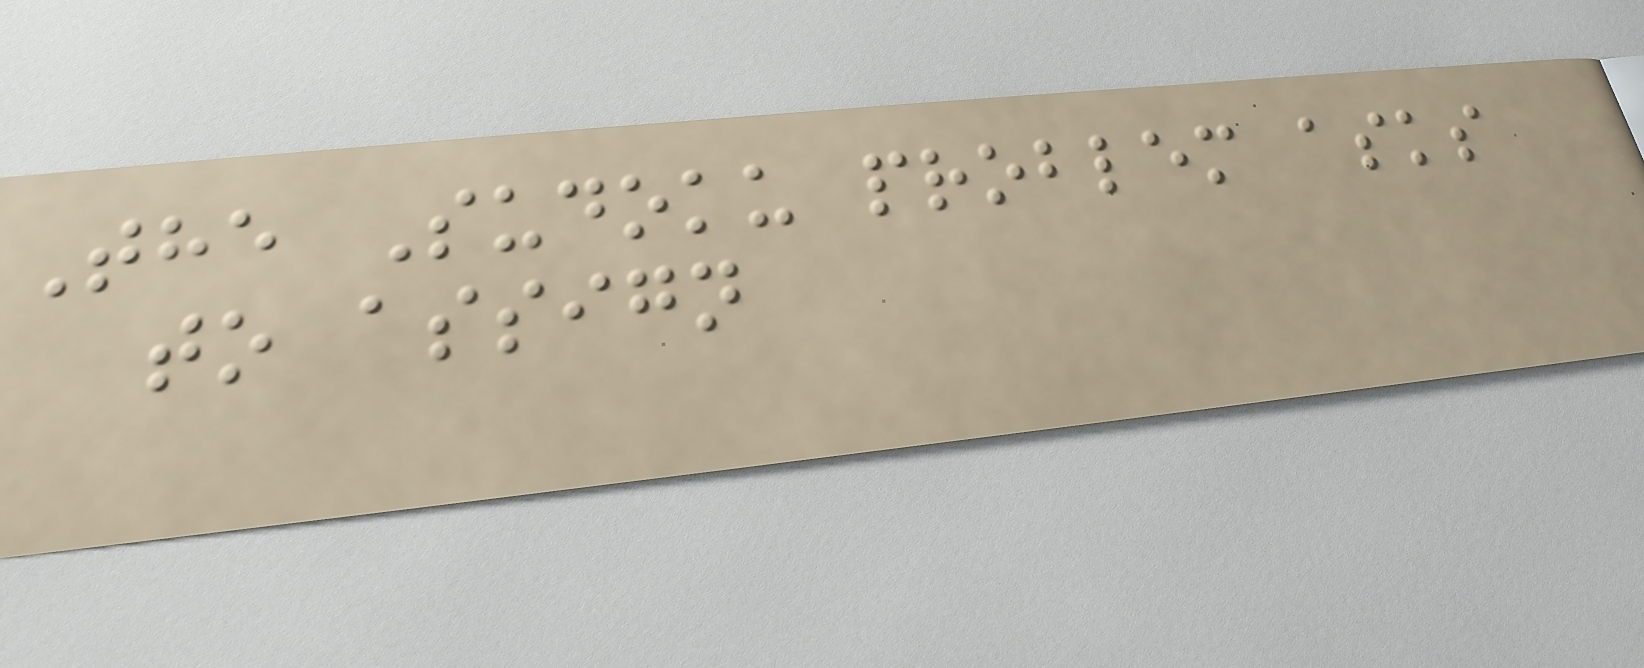The Sudoku problem asks
to assign
